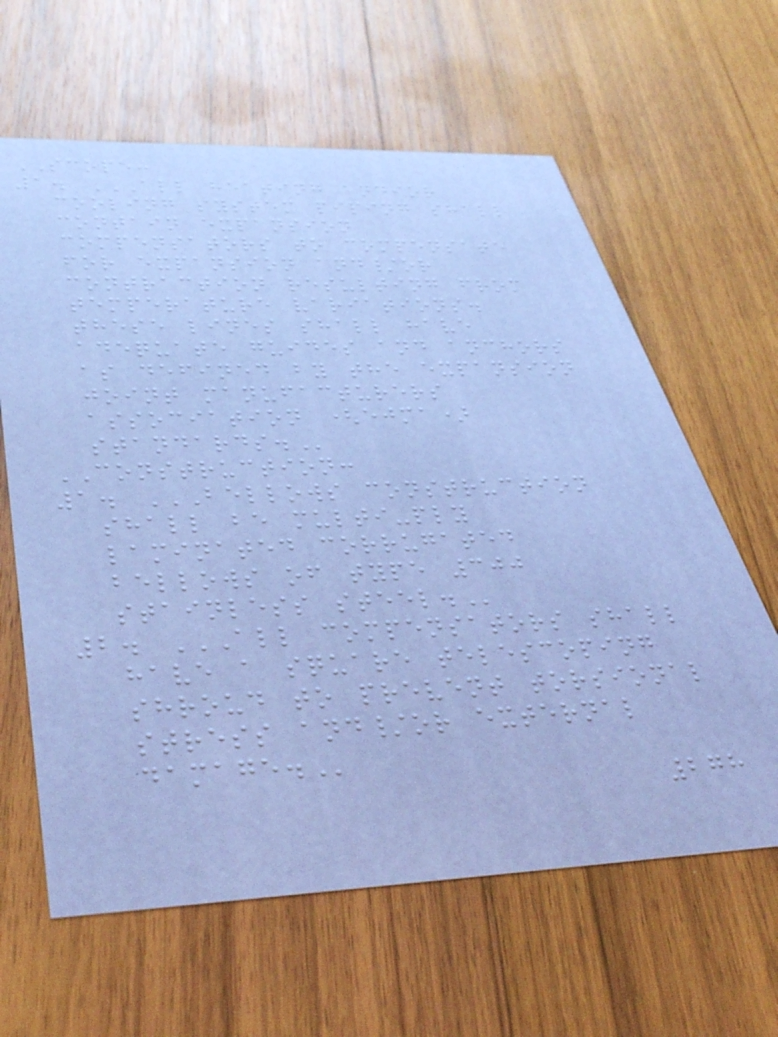SCOPE:
1. ALL HEATING ANDIOR
COOLING SYSTEM PIPING SHALL
CONTAIN EXPANSION
COMPENSATORS TO COMPENSATE
FOR EXPANSION AND/OR
CONTRACTION RESULTING FROM
TEMPERATURE VARIATIONS.
THESE LINES SHALL HAVE
ADEQUATE GUIDES AND ANCHORS
AS DEFINED BY THE EXPANSION
JOINT MANUFACTURERS
ASSOCIATION (EJMA)
STANDARDS.
CONSTRUCTION:
1. BELLOWS CONSTRUCTION
SHALL BE MULTI-PLY
LAMINATED CORRUGATED
BELLOWS OF TYPE 300
STAINLESS STEEL.
2. ALL COMPENSATORS SHALL
HAVE A SQUARE TELESCOPING
SHROUD TO PREVENT TORSIONAL
STRESS AND/OR EXTERNAL
DAMAGE.
278
